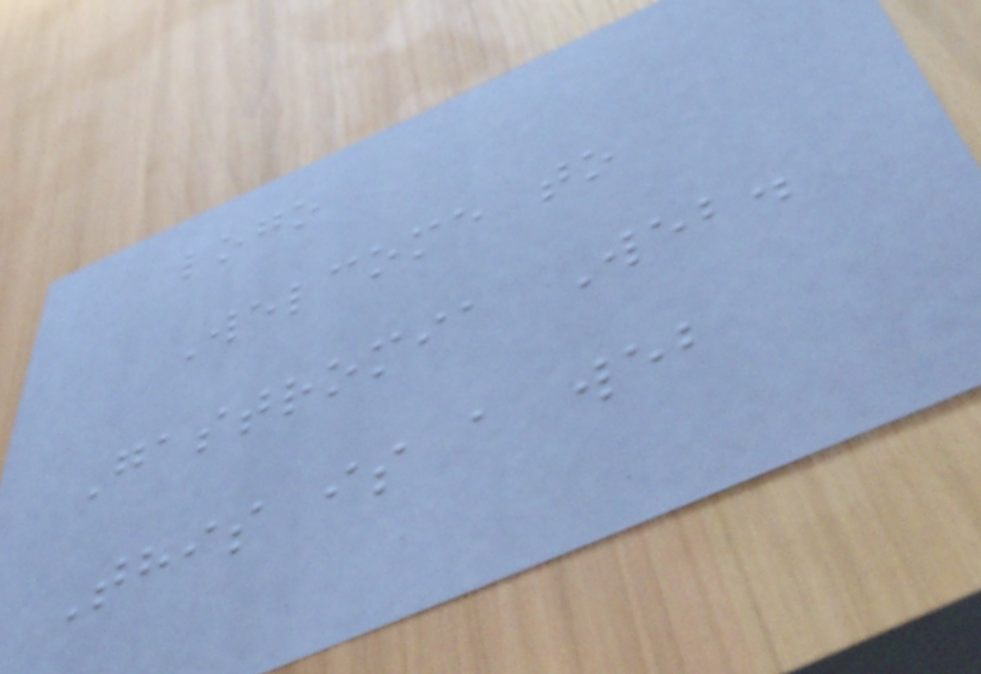logo
Welcome to
Gastromia Web.
This is a web
